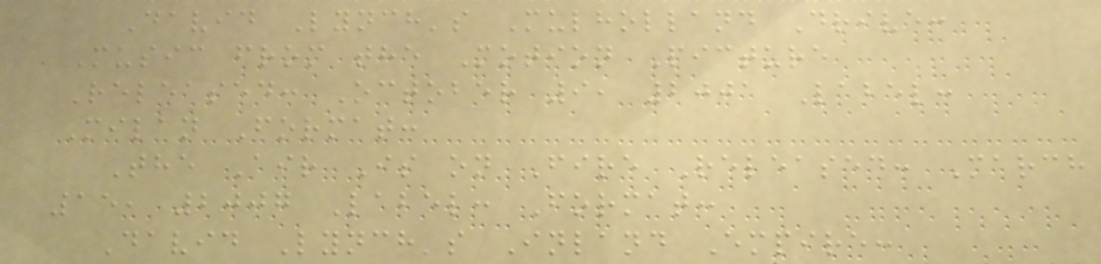David Lynch's Mulholland Drive:
Music from the Motion Picture
Released: October 9, 2001 Label:
Milan Format:
The Air Is on Fire Released: March
15, 2007 Label: Format:
David Lynch's Inland Empire:
